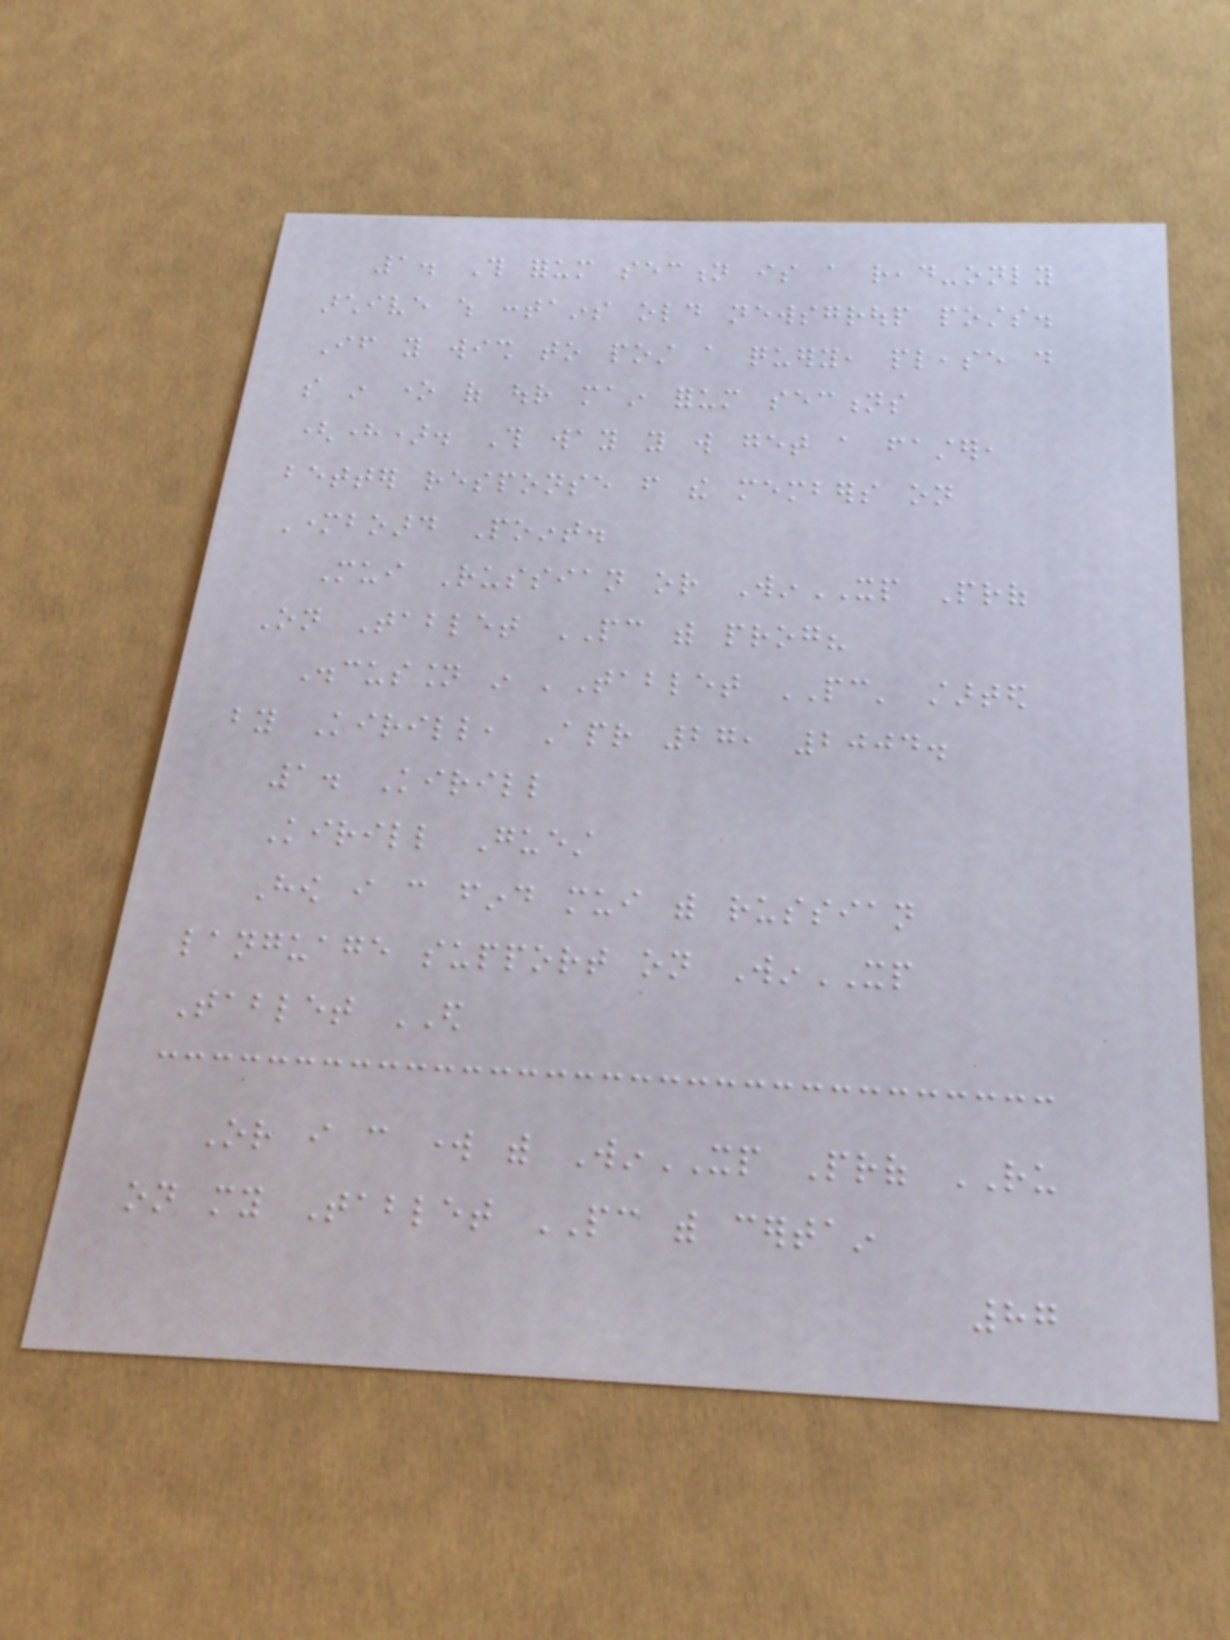1. This forum section is a read-only
archive which contains old newsgroup posts.
If you wish to post a query, please do
so in one of our main forum sections
(here). This way you will get a faster,
better response from the members on
Motherboard Point.
Mui Russian or WinXP Prof
On Tablet PC with prog?
Discussion in 'Tablet PC' started
by Kirill, Apr 27, 2004.
1. Kirill
Kirill Guest
How i can find mui with russian
language support on WinXP
Tablet ED
Or i can work with WinXP Prof RU
on my Tablet PC with certain
87
